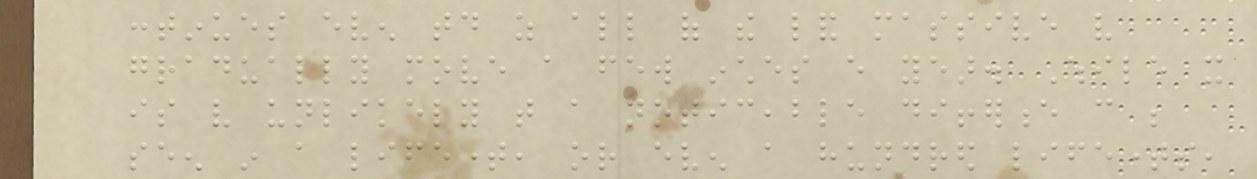continues even today as all of the land massive very
gradually move a few inches every year. While it
is very unlikely that a noticeable difference can be
seen in a lifetime, or even a hundred lifetimes,
